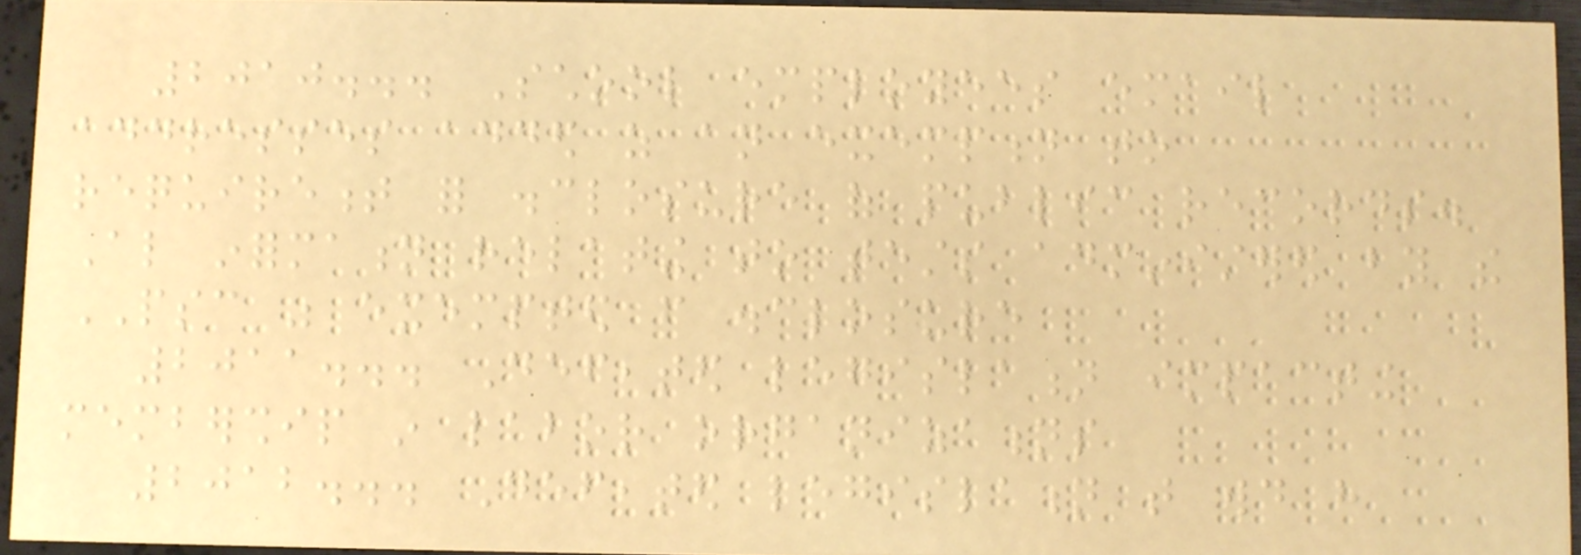2010... School employees email
addresses added as an exemption to
requirement for disclosure of public records.
Also information relating to tests administered by the
PSC was exempted from disclosure
2011... Defeated legislation impacting
membership in labor organizations
2012... Defeated legislation that would have
